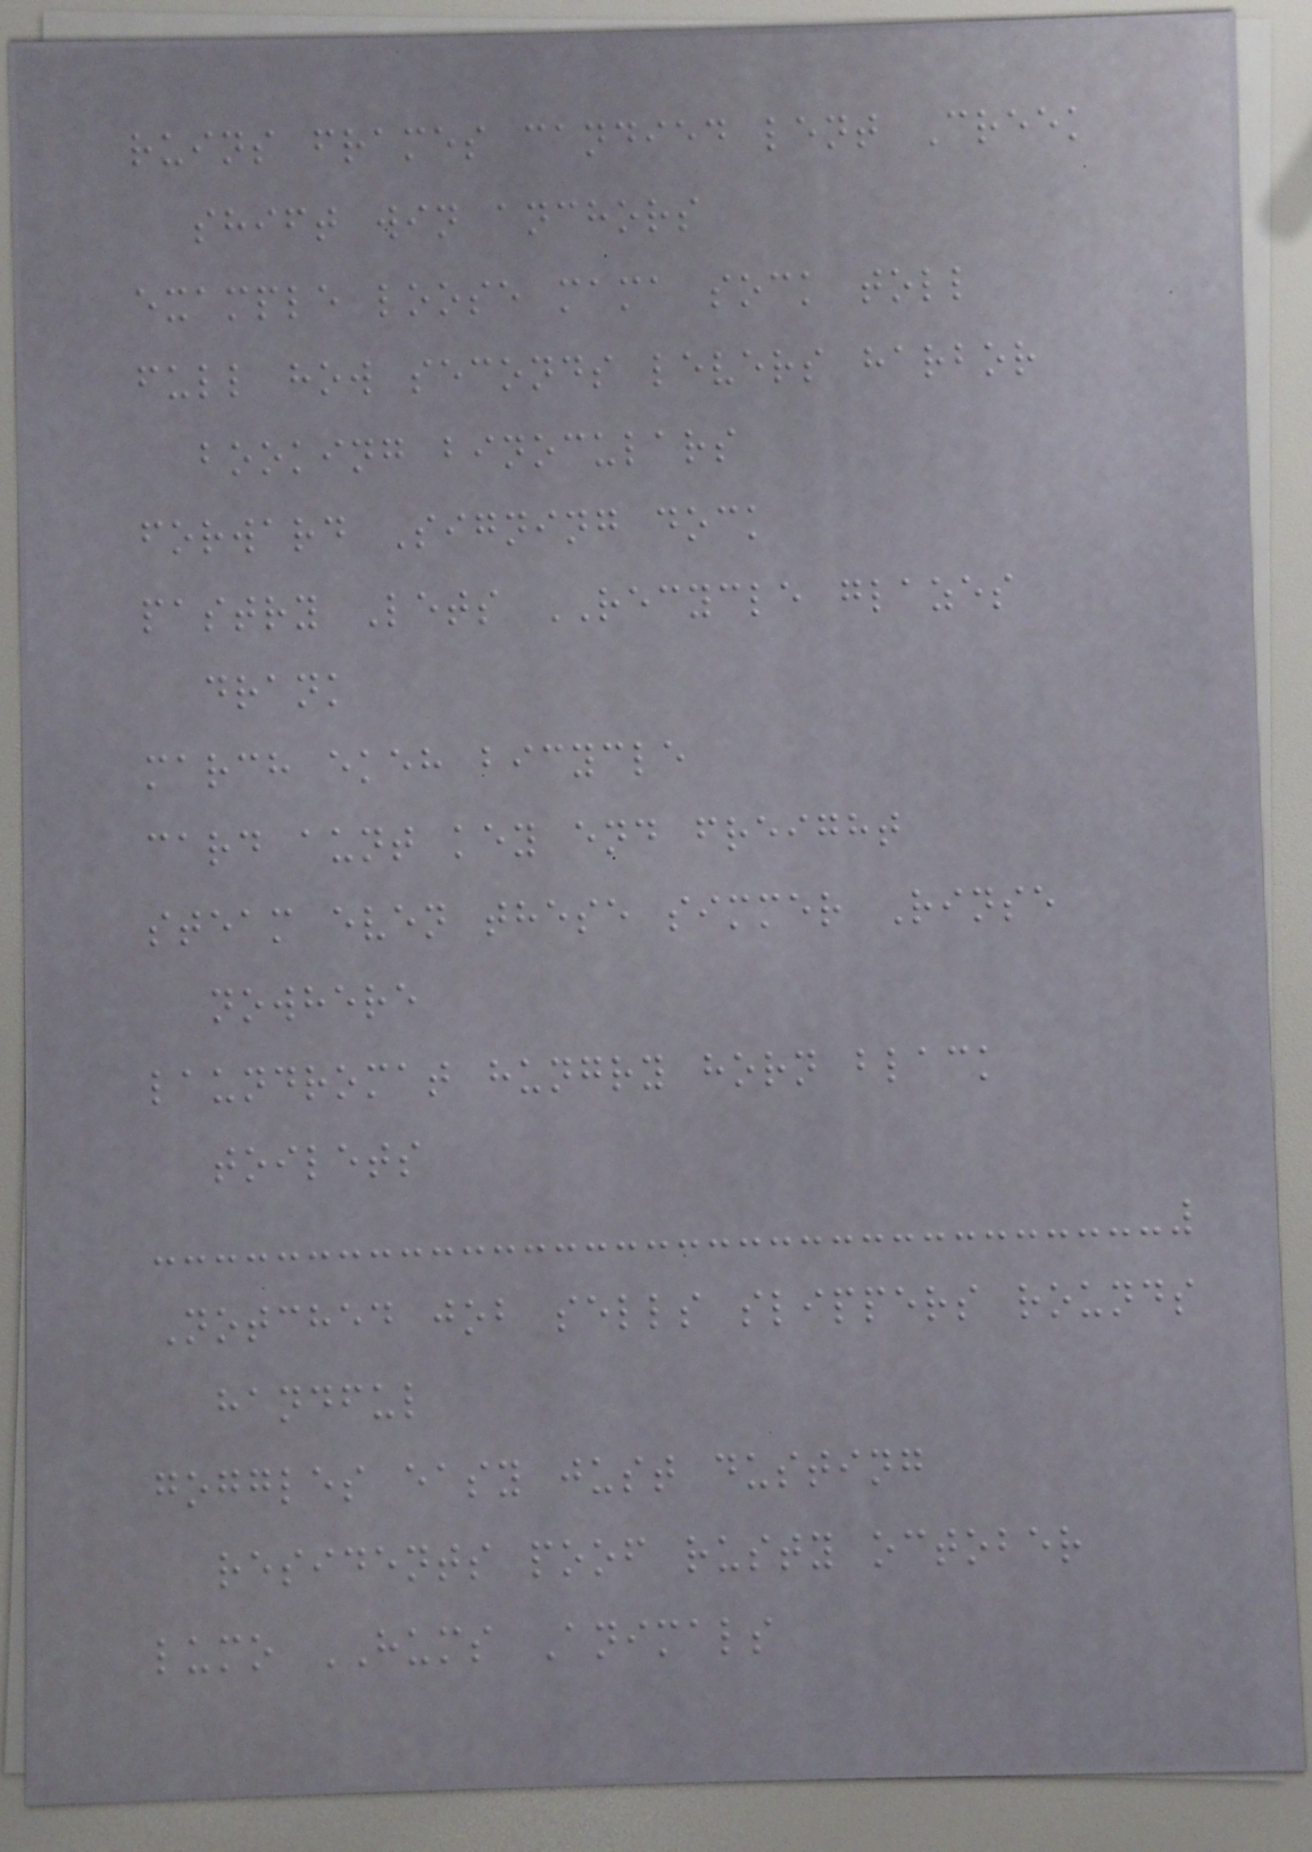ruins frames candied lent Creek
shift win anchors
example loose mama sock toll
full how seconds levers harbor
booking binoculars
forward Signing dock
pastry Lets RECYCLE glazes
drank
march ekeh bicycle
card aunt key end freight
steam even these simmer Rinse
nowhere
laundromat hungry horn black
toilets
Notched job sells slippers rounds
handful
goggles easy just dusting
residents poof rusty october
lumo HUMS Animals
